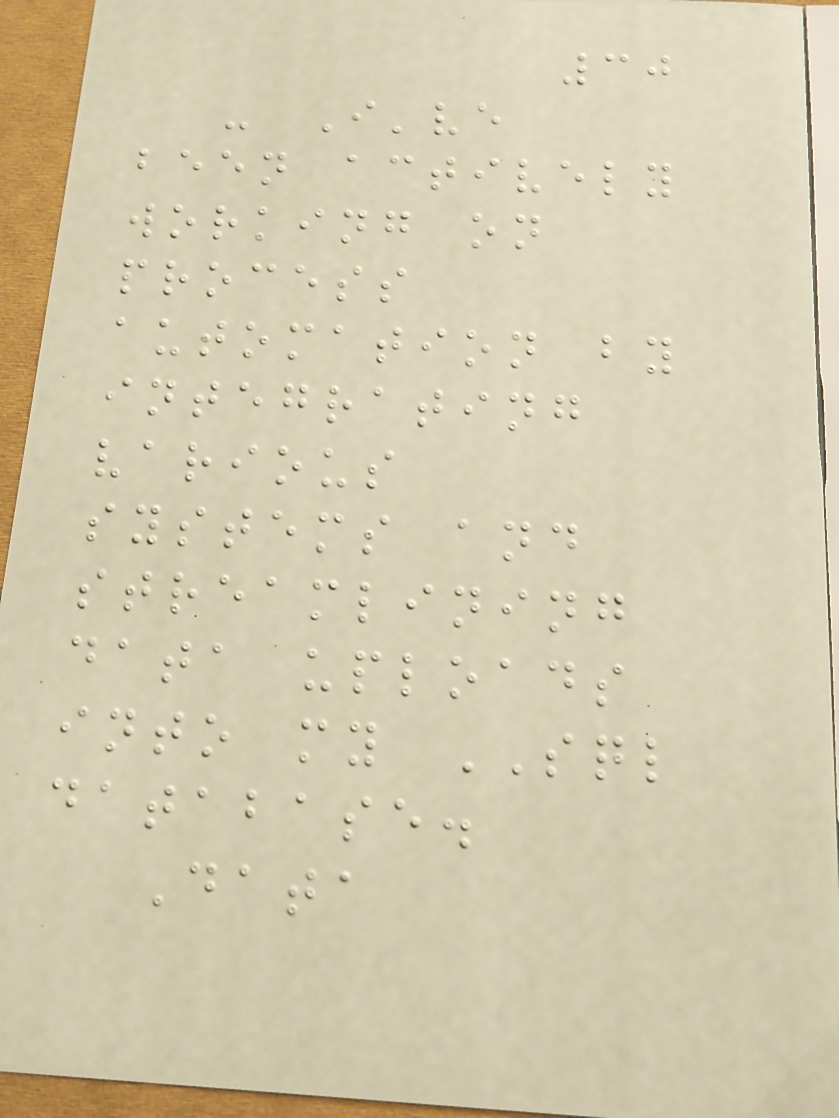30
- I've
been actively
working on
process
automation by
integrating
various
systems and
streamlining
data uploads
into my SQL
database.
Data
